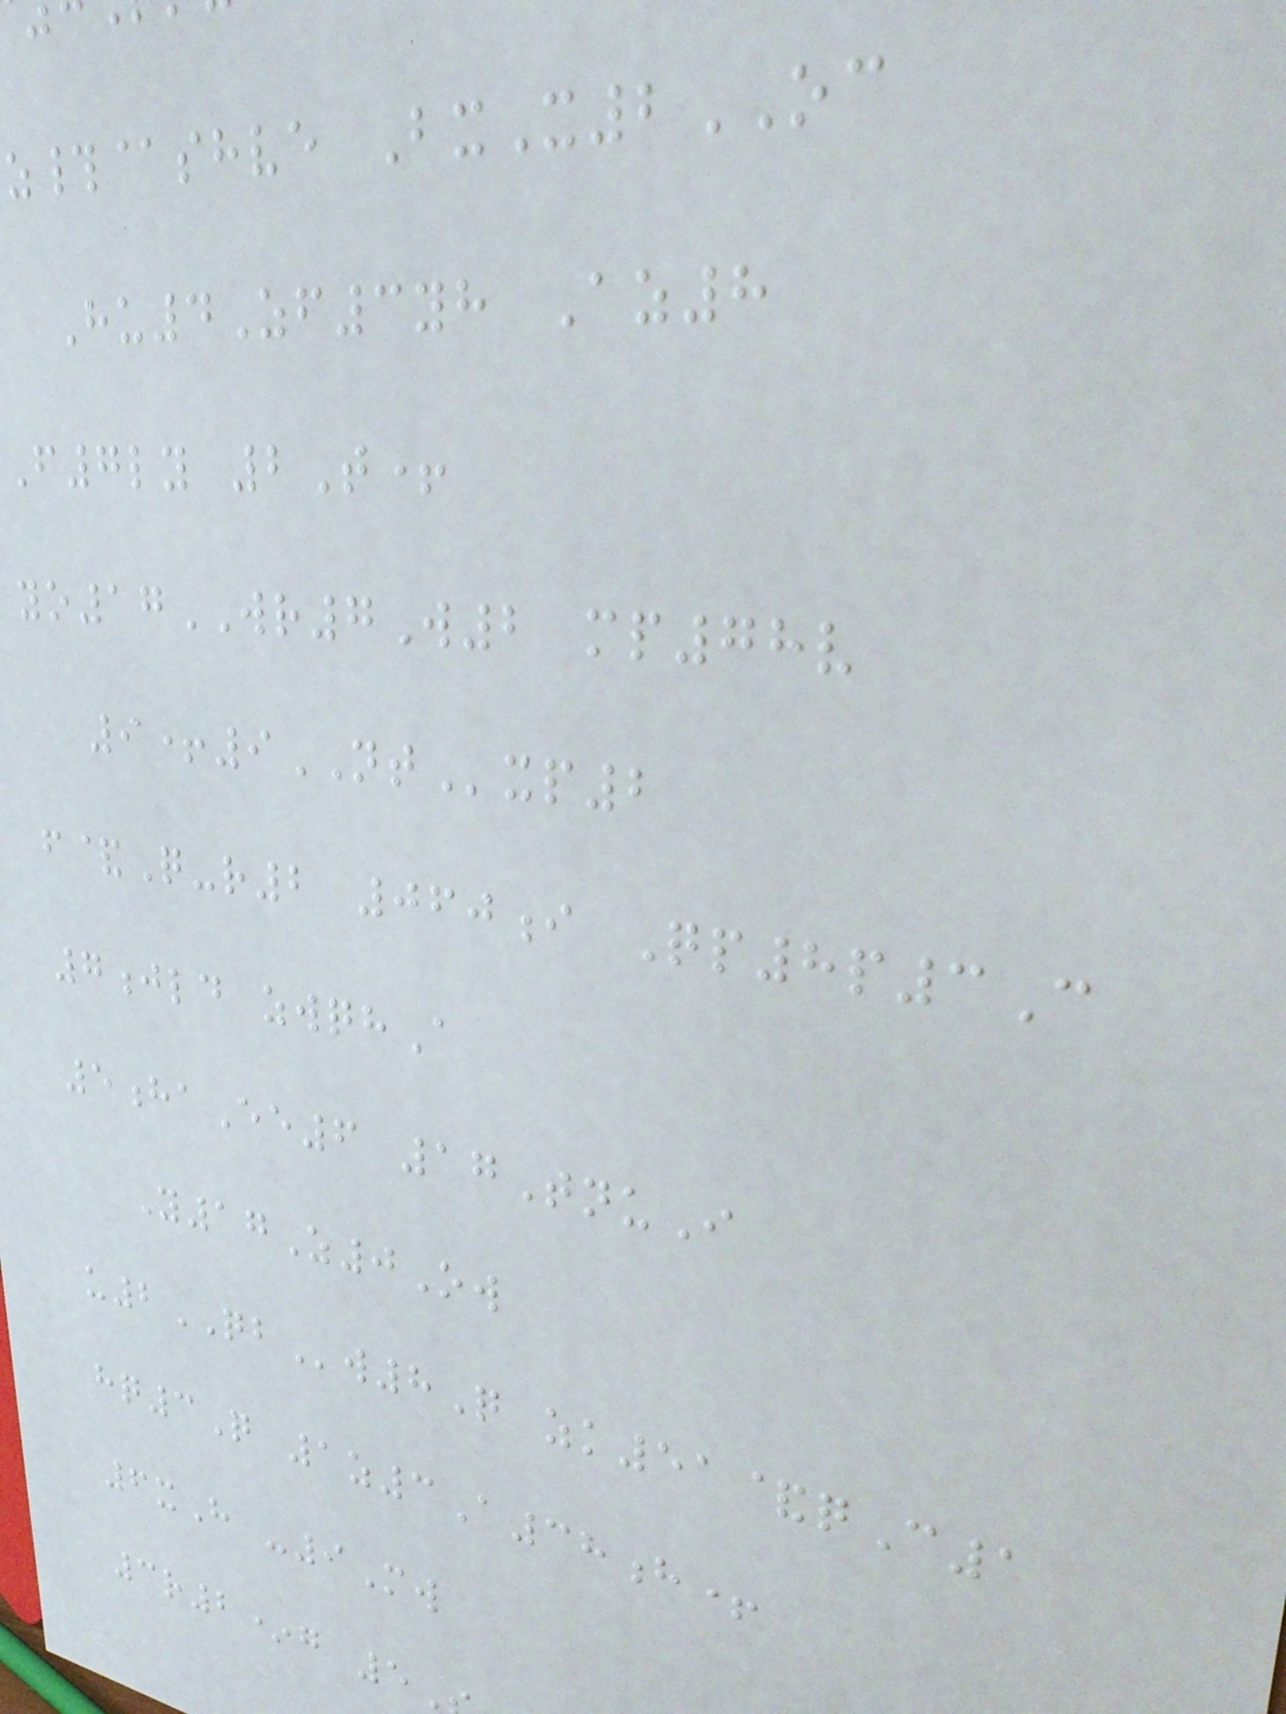z#@shve BxX2OC
Hu4Zf3yh Az8
F7ly 2T+
yo17WR7W2 mp78v
9+9NTxp2
f&Q-r2 060i Qp8p3C
7jld zwqhA
5haEe6 17TnuI
Y17Z0Ow
u2QBw8Q zk51&qC1
hq3Q 1z3A38h+
6xH -9Mw
3r2*g 5
